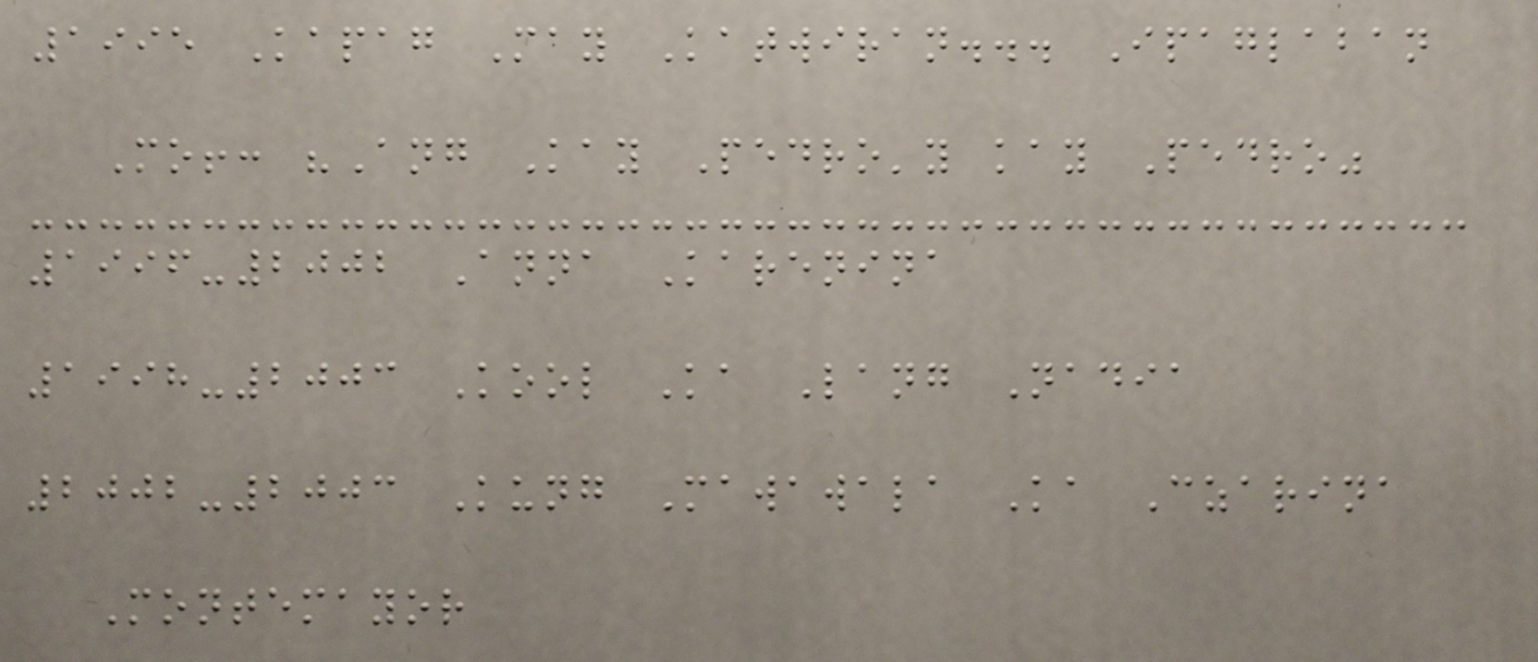1995 Kapag May Katwiran... Ipaglaban
Mo!: "Ang Kay Pedro'y kay Pedro"
1996-2002 Anna Karenina
1998-2003 Kool Ka Lang Nadia
2002-2003 Kung Mawawala Ka Czarina
Montemayor
